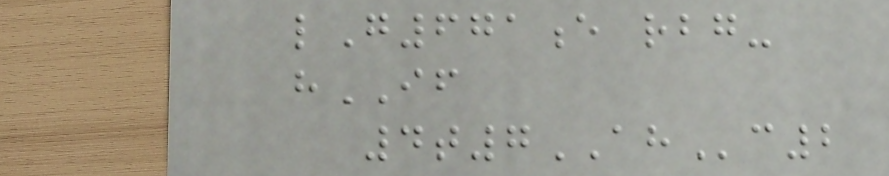lG671e rbg-
hIF
4t7AHc2
